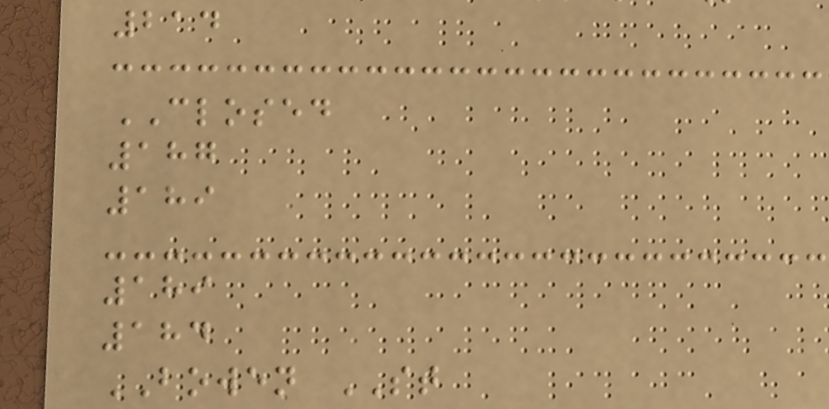214
CLOSED
187
189
189
184
BOWEN ST
